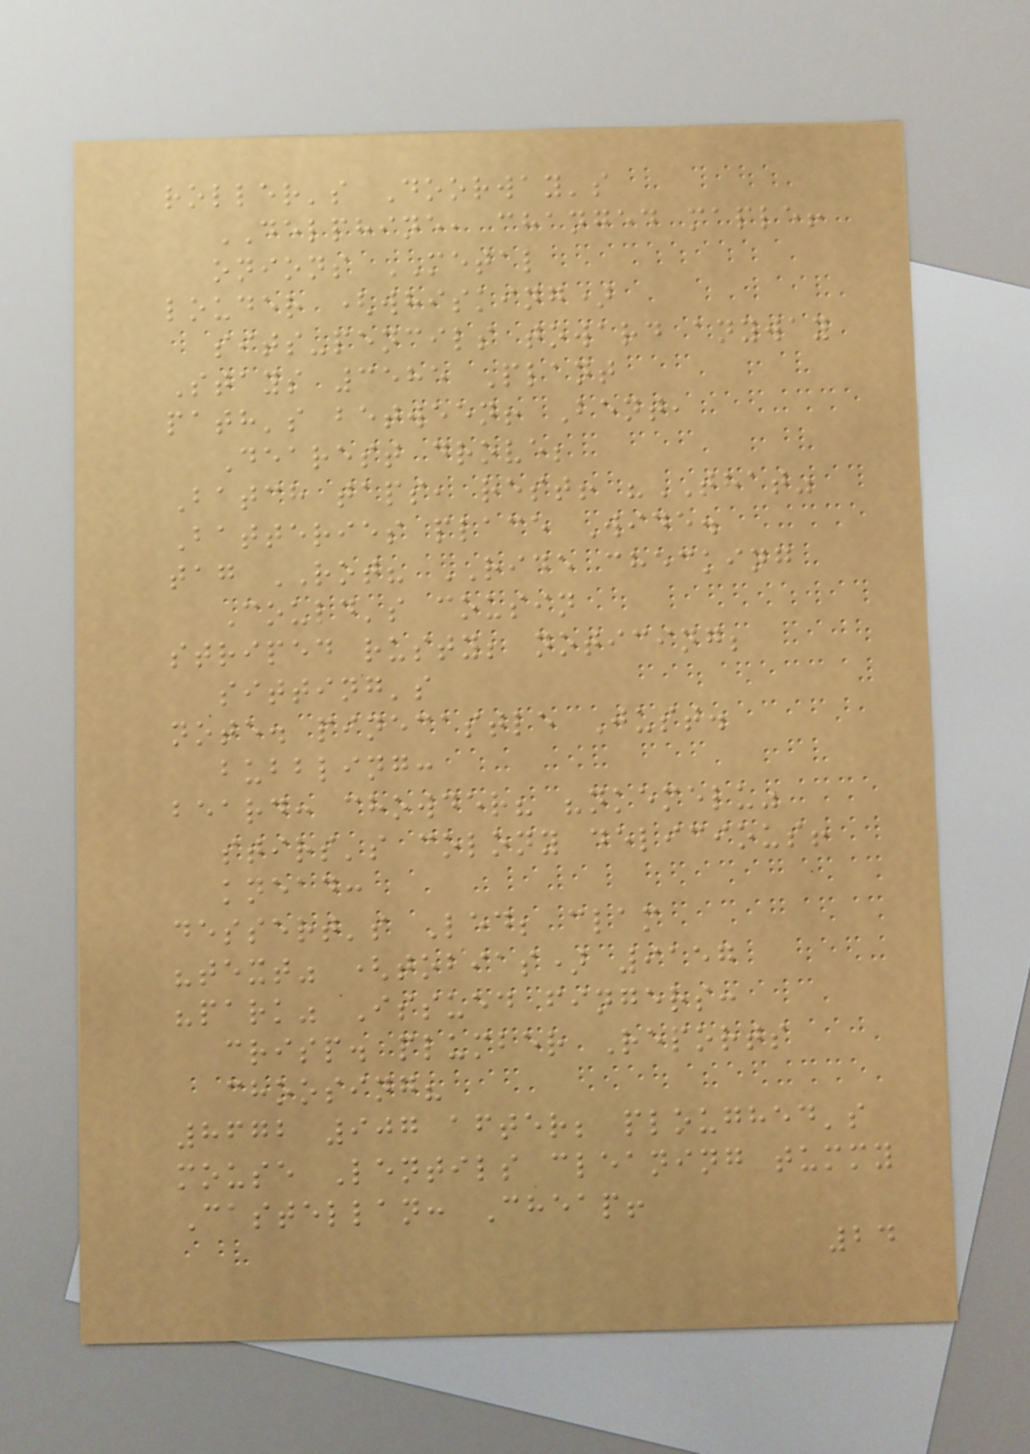roller's Doorway's
DELPHINE, changed maple!
onions METAL
louder (whisking)
sits-pencils toward anyway
Stays 3585 Plant
path's between! Bent,
Dearest drove;
Batch taps, rest! "THAT"
Batteries place Wide.
tag ROT? RIDE checking
Could's cousin
striped rusty; noticing;
sitting's
note. pinecastle Just.
bubbling:
beard: chowder? "nkemelu"
stirs's colony delicious!
knead:
dessert's Led; clam
"text" (tobias) 9157
"park" Issued fingers:
crisp. plumber Reports
choosing?
8672 907 after; ploughed's
mouse Lentils cleaning tummy
Castellan: Cheap!
24
